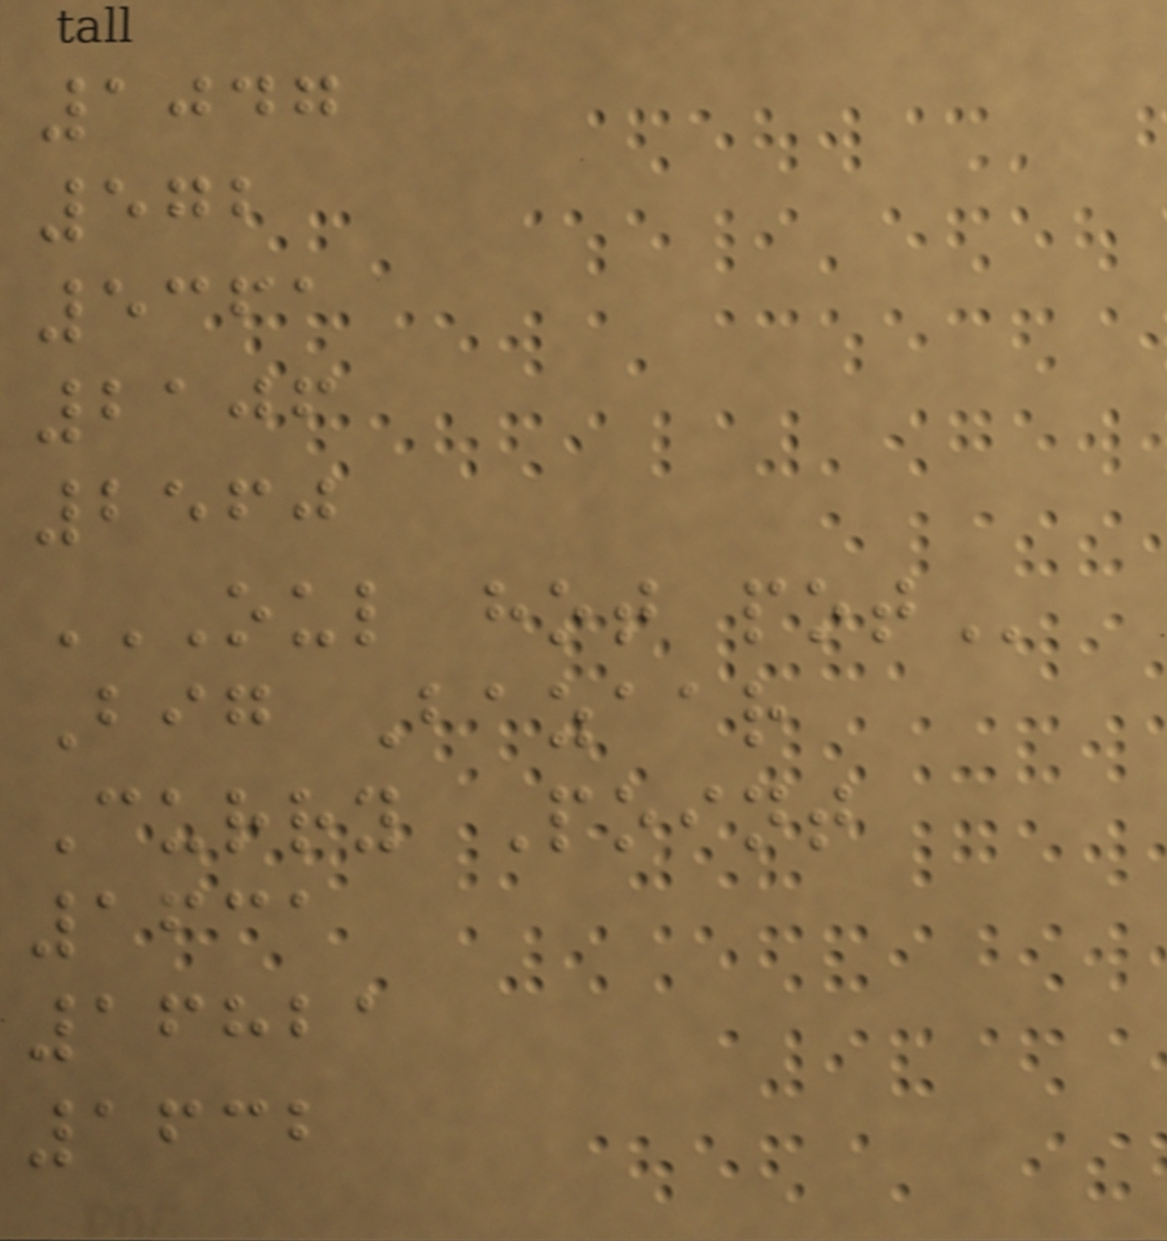1047
572
5361
2106
2560
OUL HOT POT
Big Bazaar
Curry Point
1631
16821
1632
